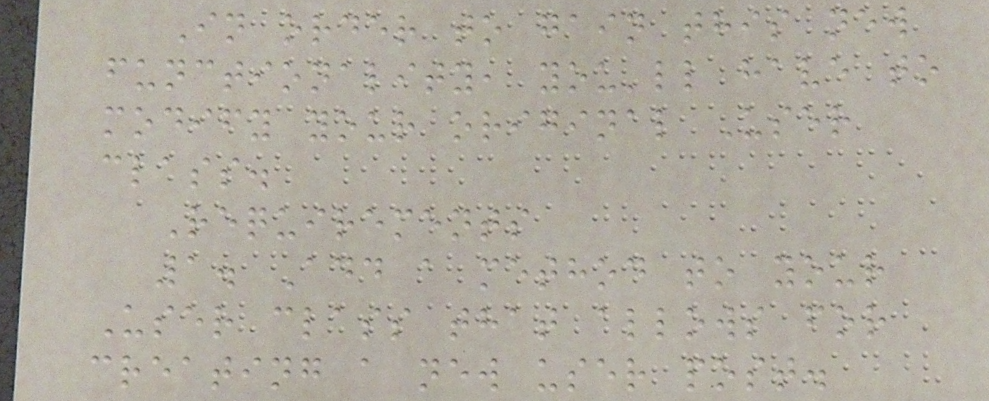In order to gain this new
functionality, you'll have to
modify your original User
class.
Requirements
1. Add a method to your
User class that allows for
creating a new user post.
